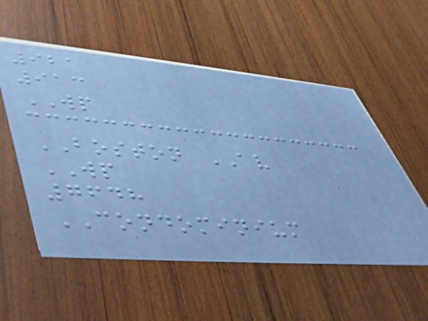921
913
WP
BOSTON AV
WP
7648
CONDOMINIUM
